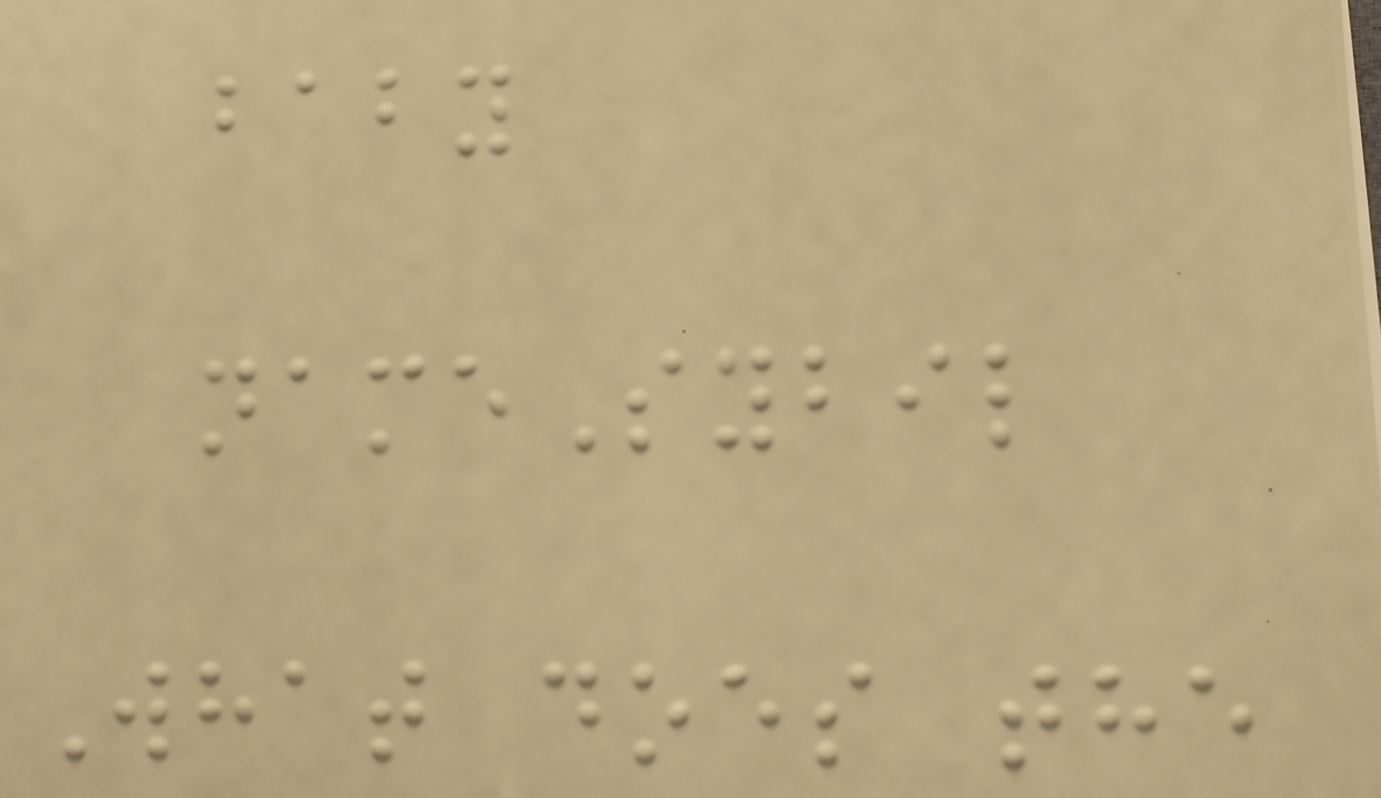baby
nameSybil
What does the
